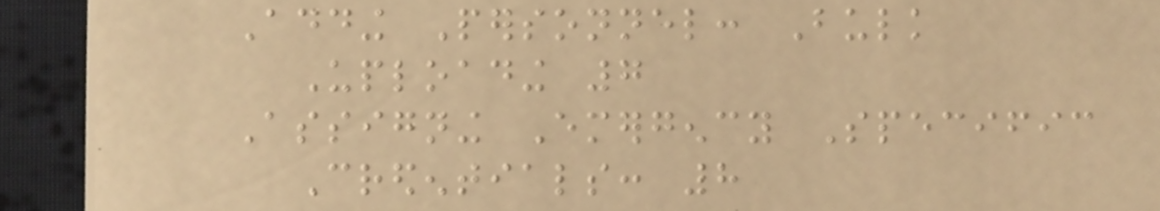Adding Personnel: Bulk
Uploading 7
Assigning Emergency Specific
Credentials: 8
